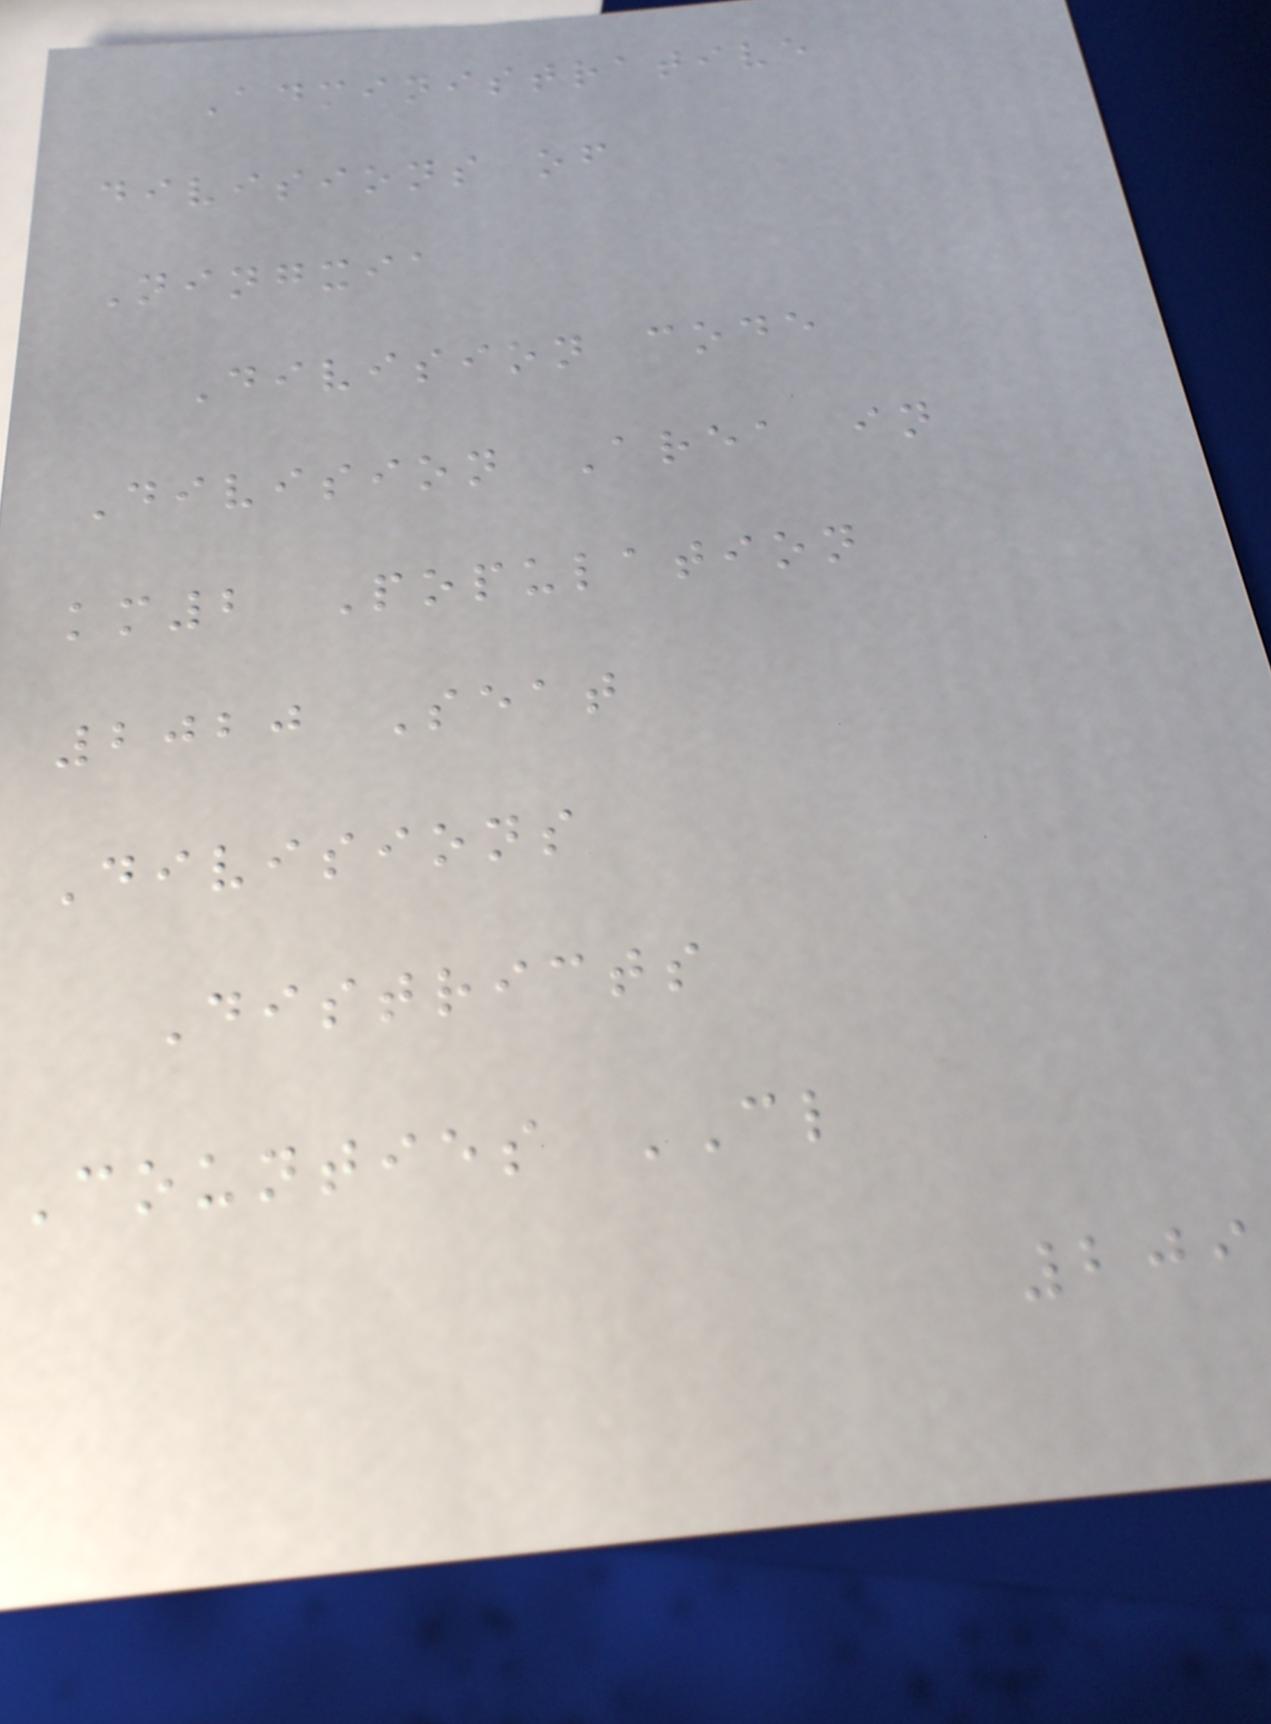Administrative
divisions of
Ningxia
Division code
Division Area in
km2 Population
2020 Seat
Divisions
Districts
Counties CL
209
